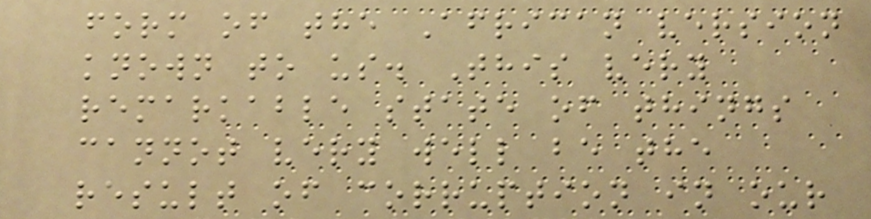form of the African version
known to us. This very
remarkable state of things
cannot very well be the
result of corruption in our
